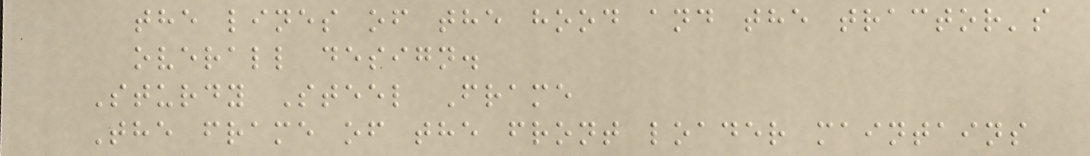the lines of the hood and the tractor's
overall design.
Sturdy Steel Frame
The frame of the front loader maintains
